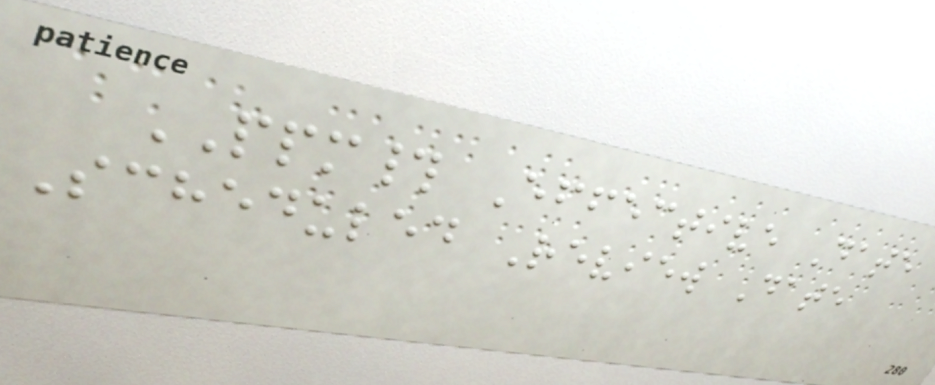PPM# Effective Date
Scheduled Review Date
